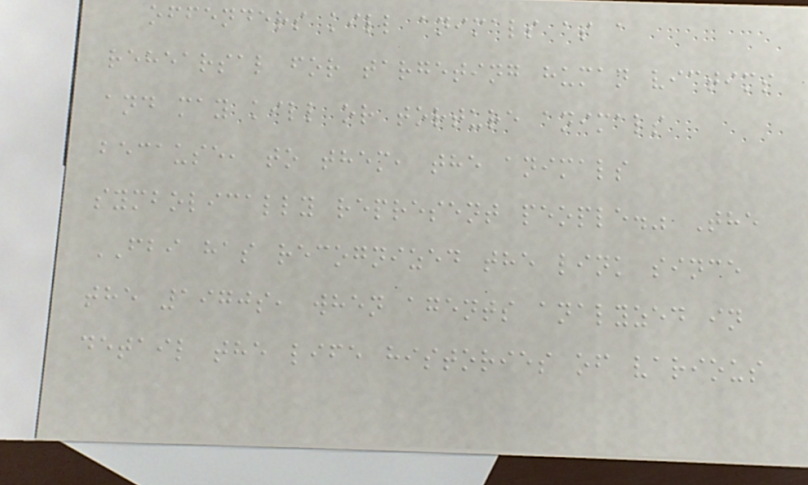offenders kill animals as a
rehearsal for targeting human victims
and may kill or torture animals
because, to them, the animals
symbolically represent people." The
FBI has recognized the link since
the 1970s, when agents analyzed in
detail the life histories of various
